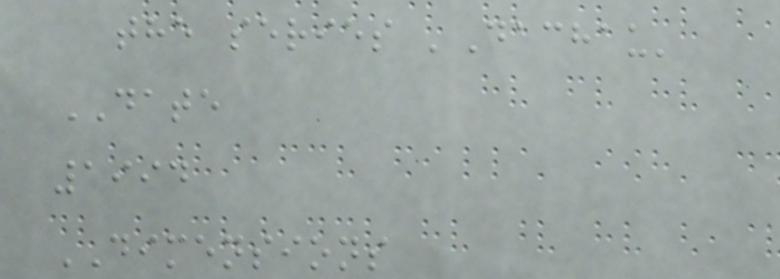the series 'Dachau'
DATE
1994
DIMENSIONS
